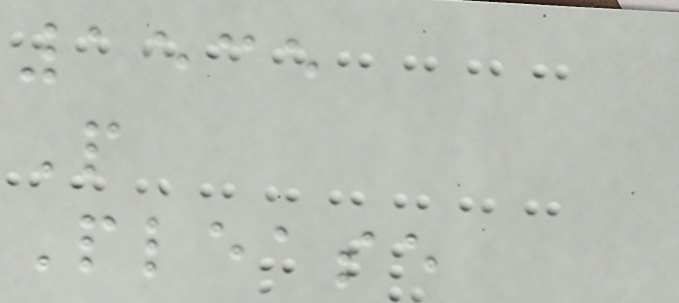1535
P
Please
